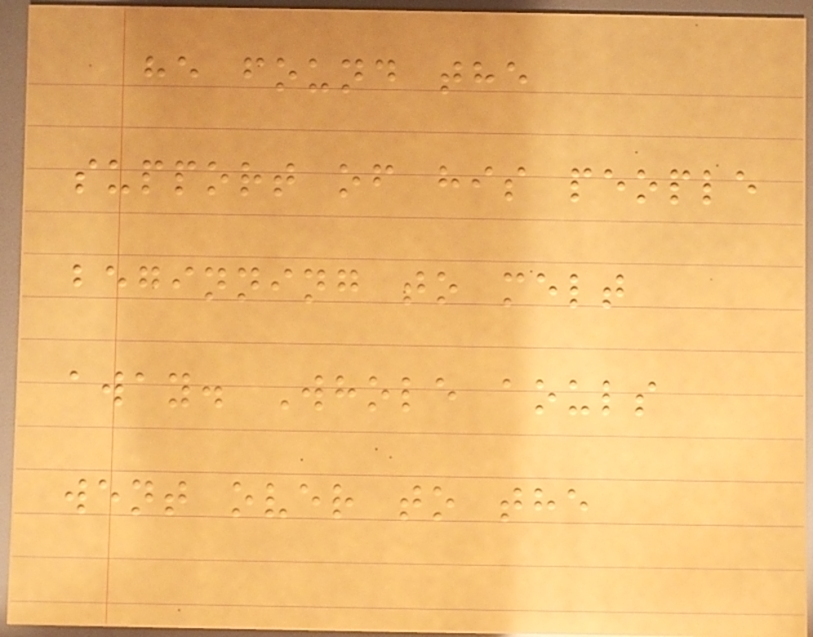he found the
support of his people
beginning to melt
away. Whole aouls
went over to the
